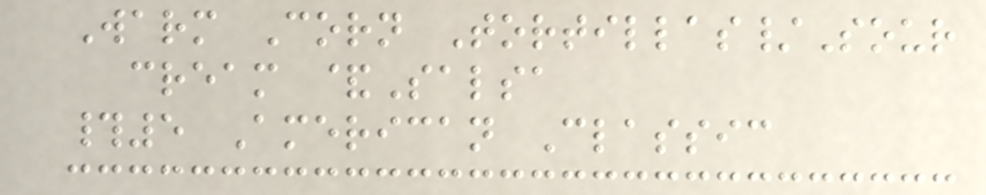Warm Corn Tortillas/Sour
cream &Salsa
#5 American Classic
